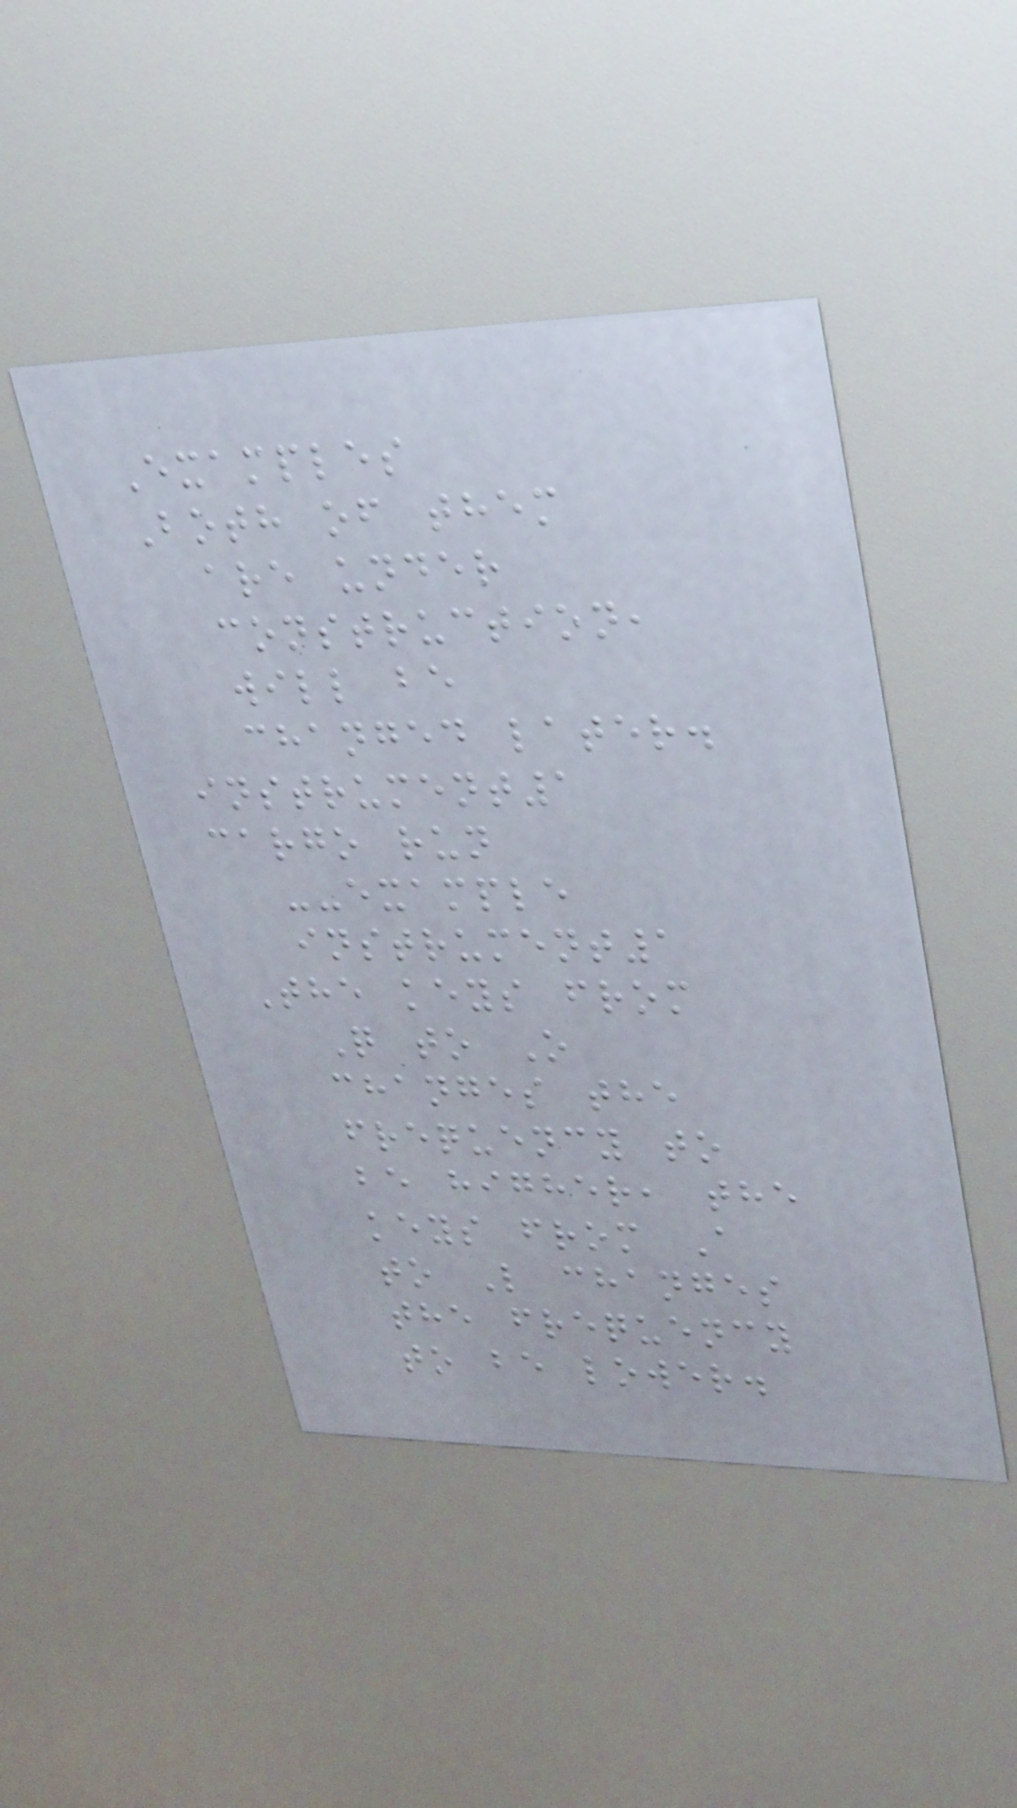Examples
Both of them
are under
construction,
will be
changed later.
instrument1
cargo run
--example
instrument1
The keys from
Q to O
changes the
frequency to
be higher, the
keys from A
to L changes
the frequency
to be lower.
